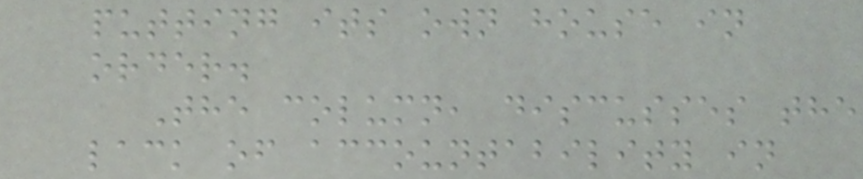putting its own house in
order.
The column, discusses the
lack of accountability in
